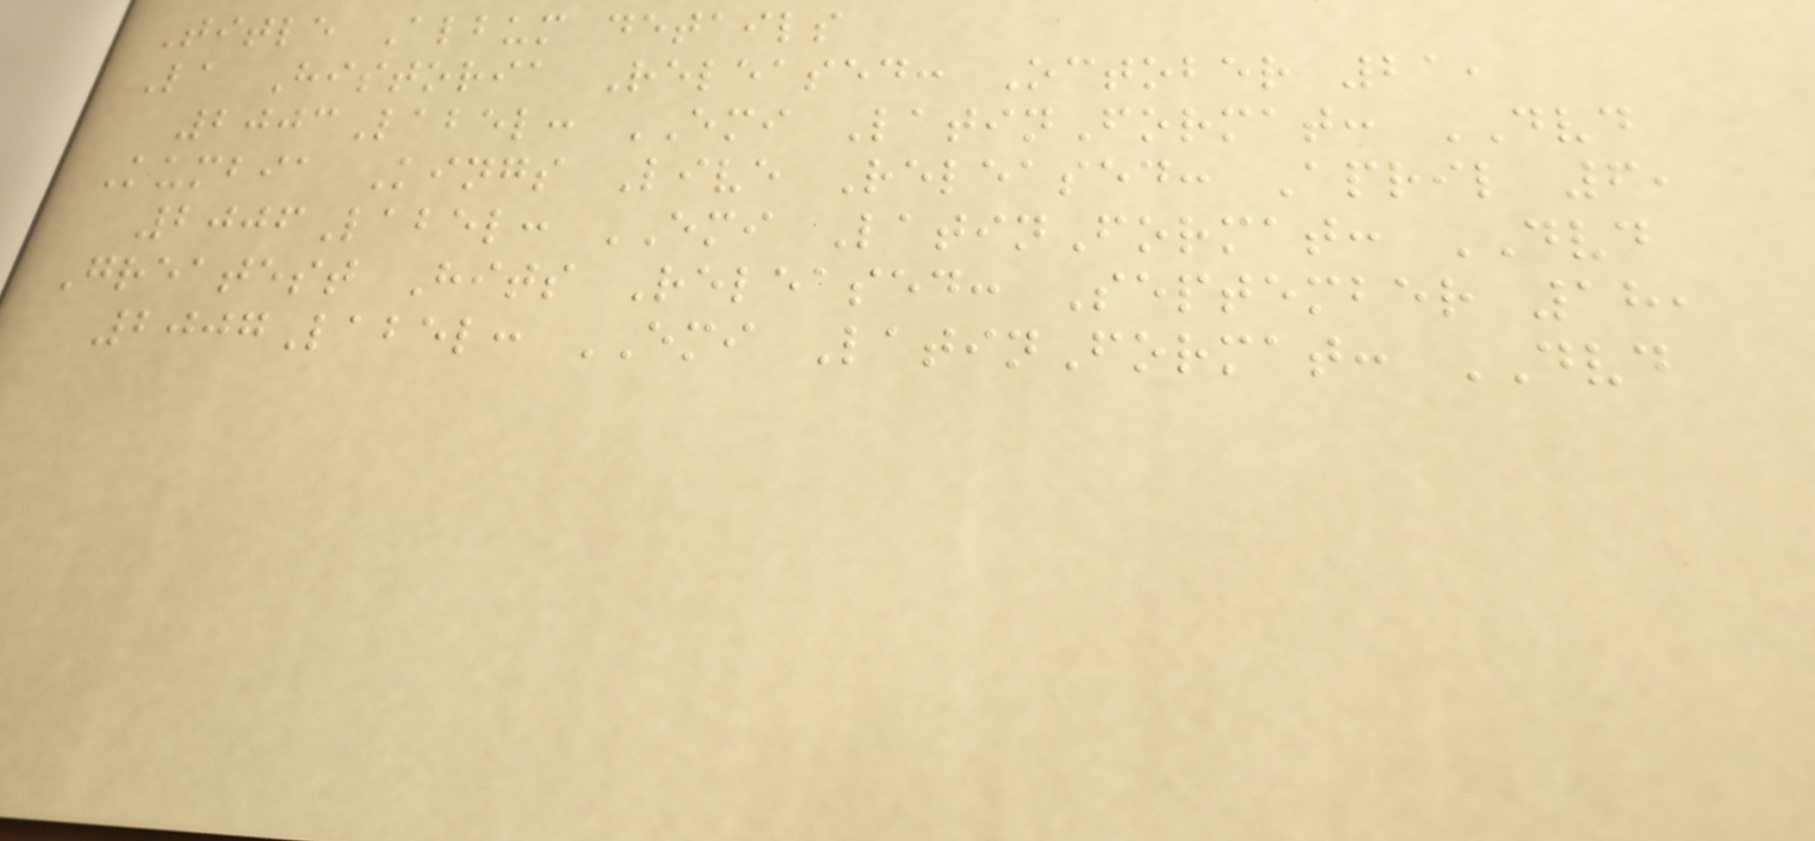Title Album details
La Historia Released: October 21,
2003Label: EMI LatinFormat: DVD
Kumbia Kings Live Released: April 6,
2006Label: EMI LatinFormat: DVD
Greatest Hits Released: September 18,
2007Label: EMI LatinFormat: DVD
